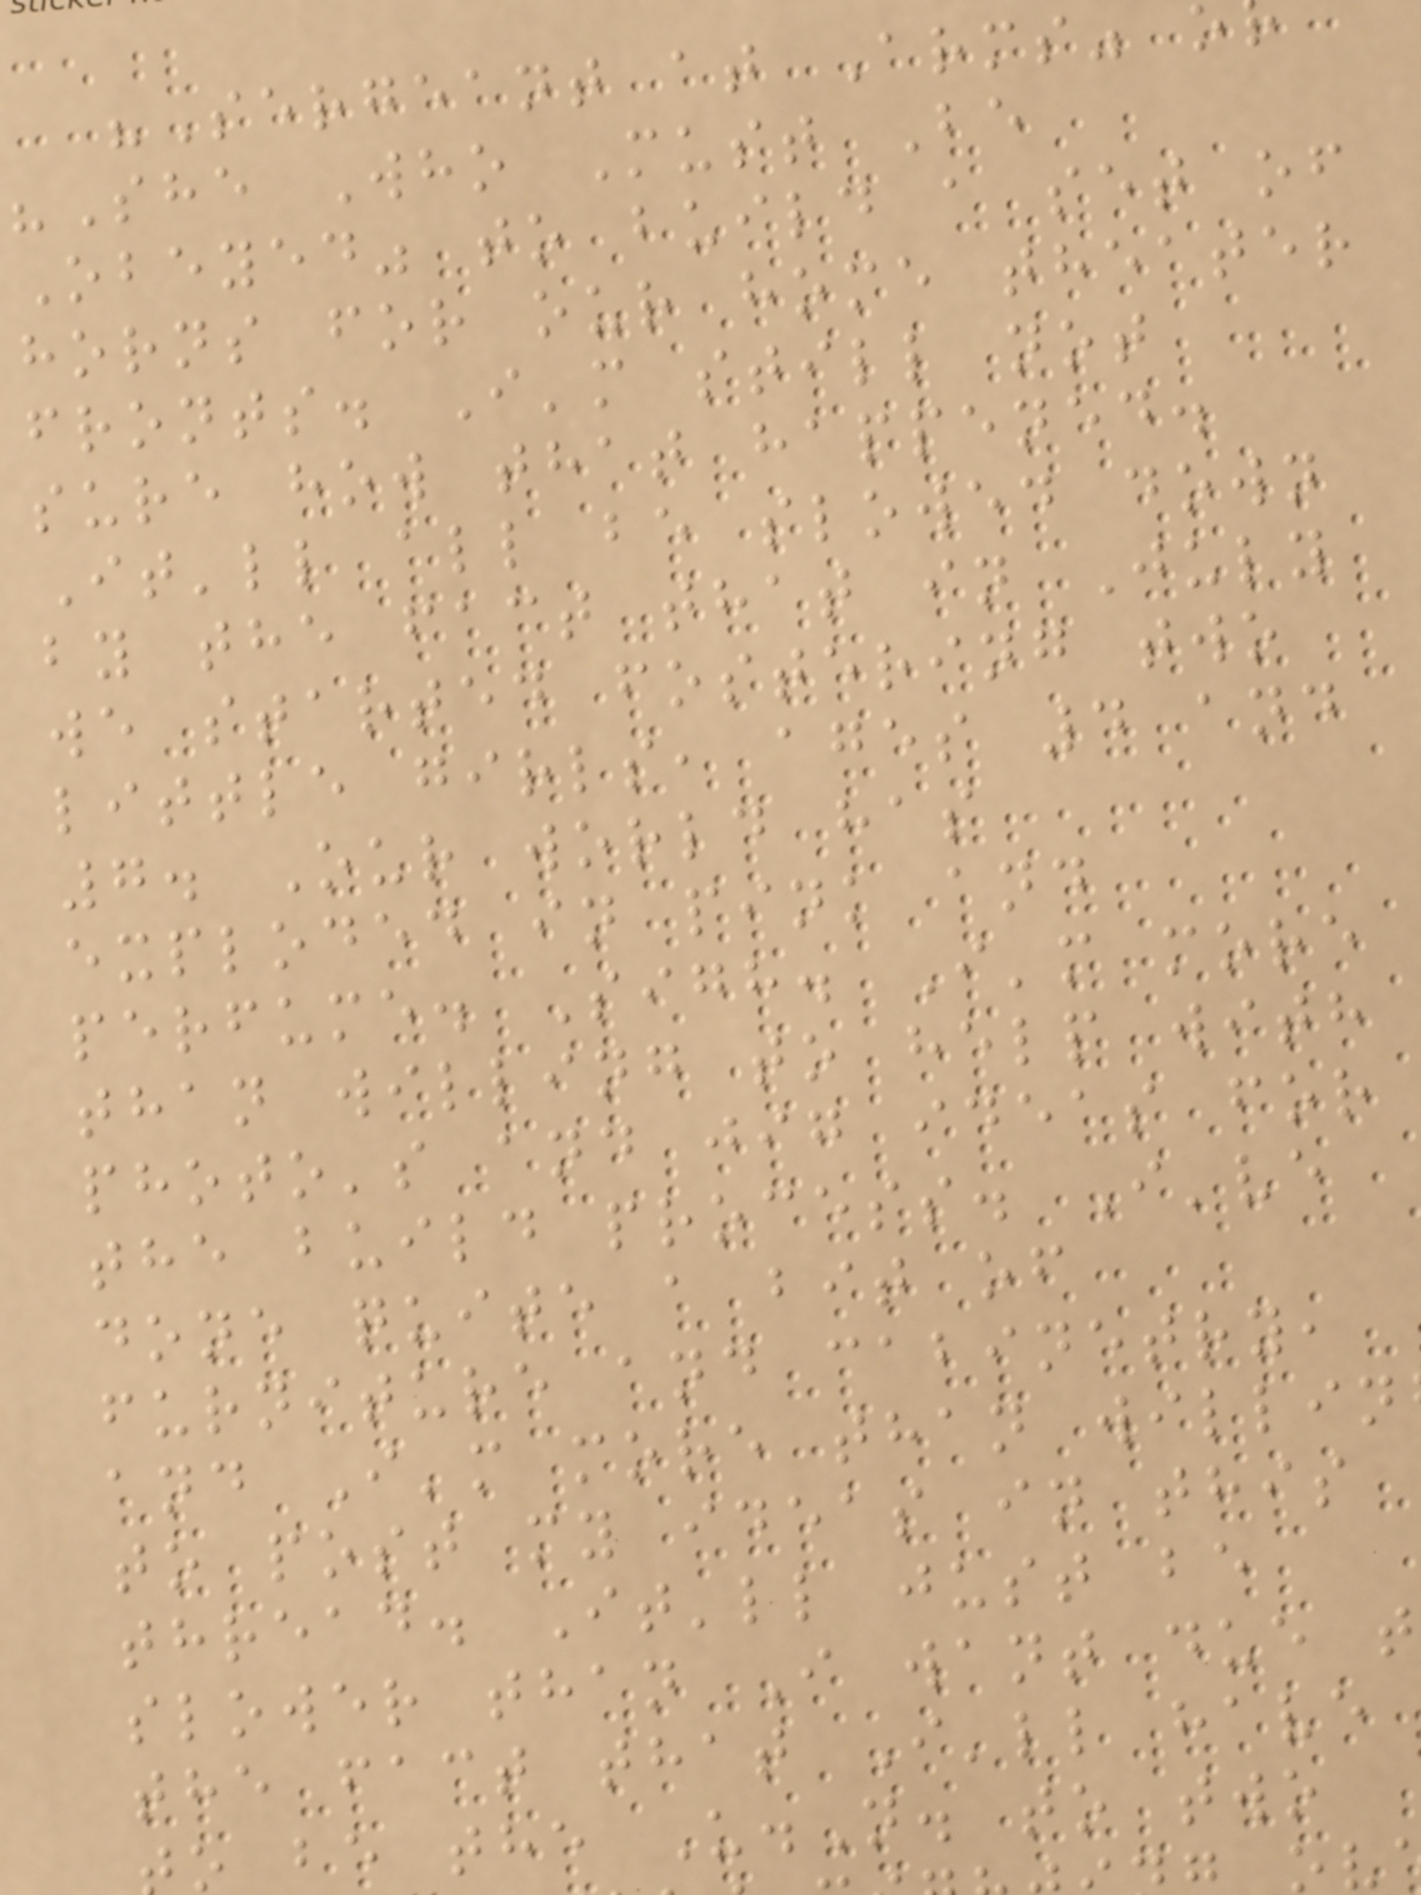"Sergeant at Arms"
"She Who Must Be
Obeyed" to build a set of
horns for our home theater
fronts. I'm still not
sure how that happened.
It'll all be slowed down
by the fact that in July
we started fostering two
little girls, ages 4 and
7. Our world has
exploded in pink and
perfume. Sigh. I'm more
than willing to help with
photo's and jig ideas for
the build process. I've
done quite a bit of
furniture and cabinetry,
and I'm more than willin
to post my ideas in this
thread. It'll just be
slower than I want due t
the fact that I'll have
o be the U.N. to two
